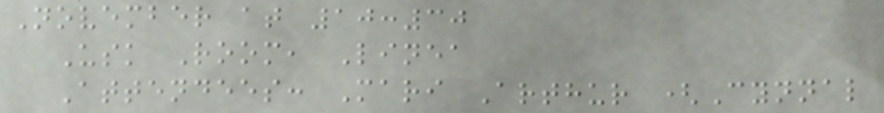November at 10:30
Usk Room, Linea
Attendees: Mari Arthur (Cynnal
